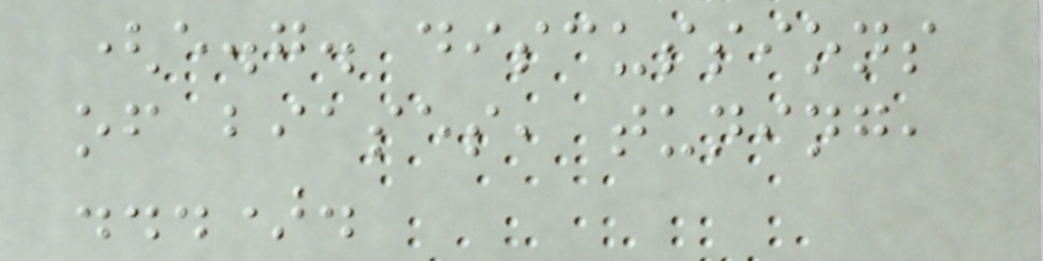(e.g. discussions
of biases, tuning,
...).
